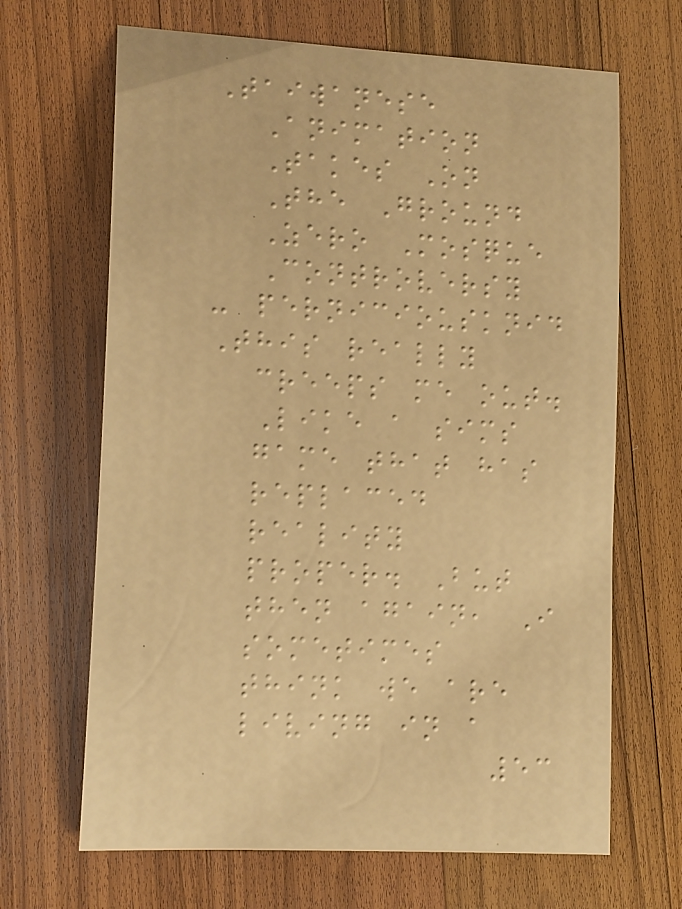Taiwanese
Animation
Takes On
The Ground
Zero Mosque
Controversy
- perniciousknid
This really
creeps me out.
Like a sims
game that has
replaced
reality
proper. But
then again, I
sometimes
think we are
living in a
53
